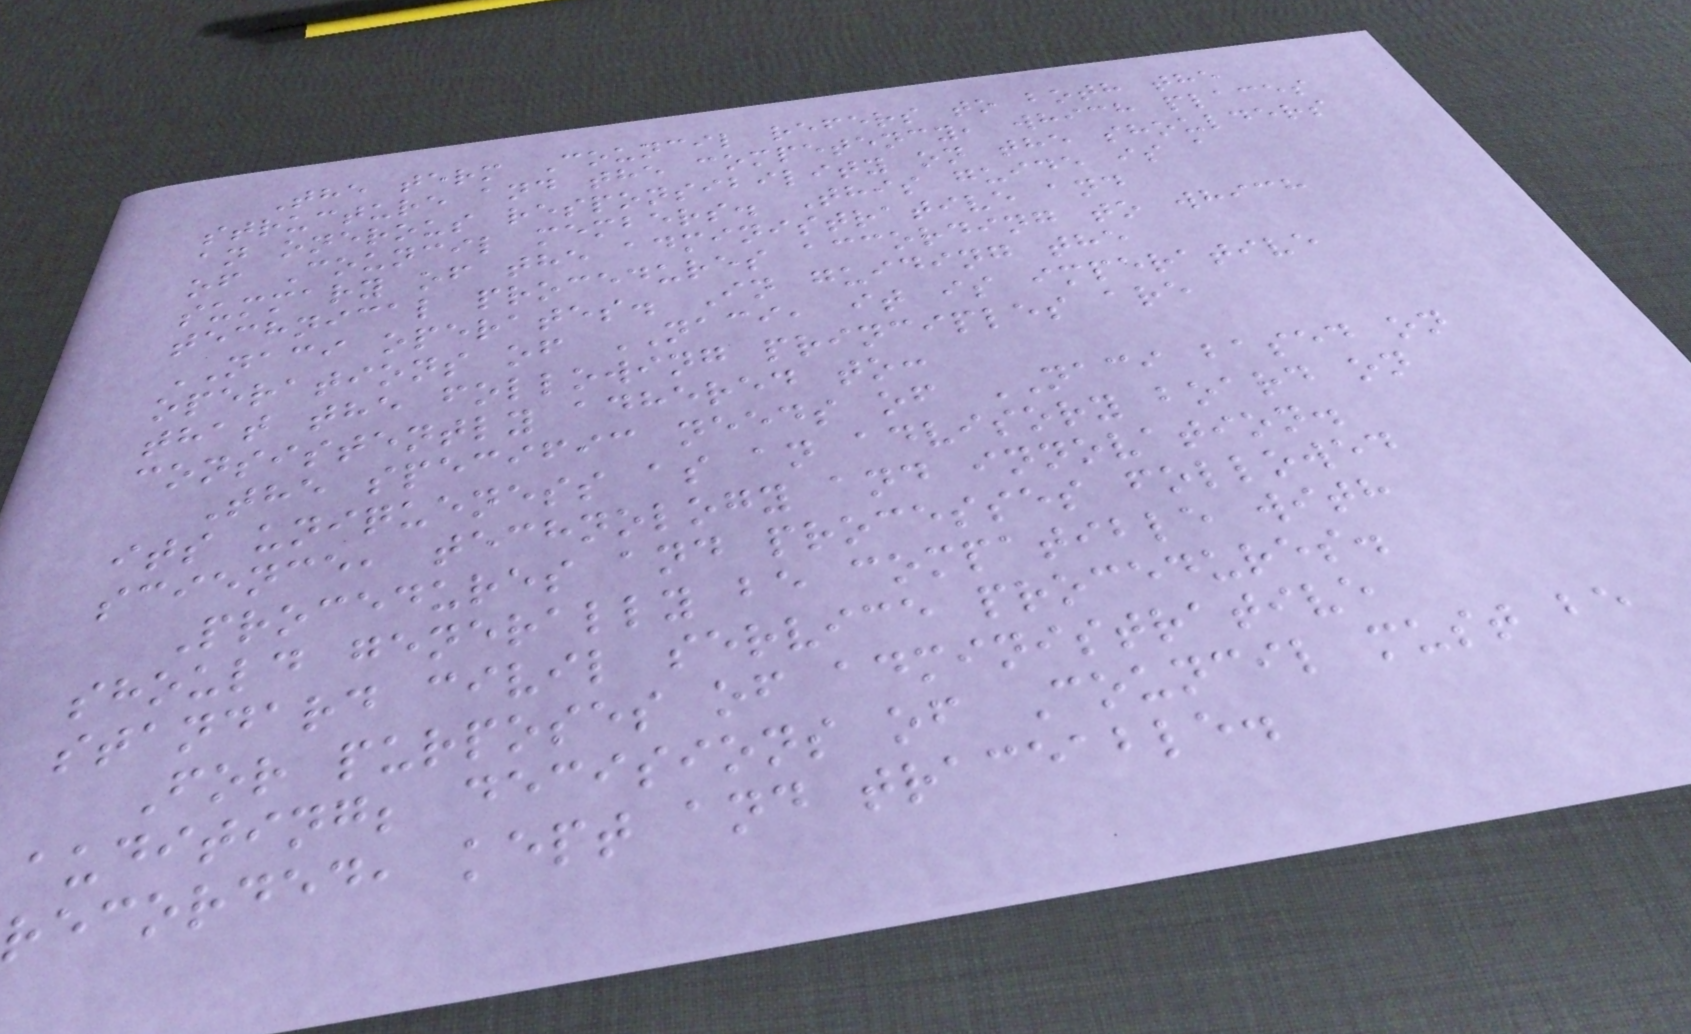The term Council refers to both the
structure and the competency, which places
an onerous responsibility on the shoulders
of Council members. This guide is a
summary of the administrative and
technical procedures according to which
NACI operates. In guiding the
operations of NACI, it is imperative
that the following principles are
consistently adhered to:
The specific needs of NACI based on
its uniqueness as an advisory board on
science, technology and innovation.
Procedures and processes followed
should generally be compatible with
standard civil service procedures.
For purposes of administrative
auditing; decisions of Council must be
recorded, kept and traceable.
